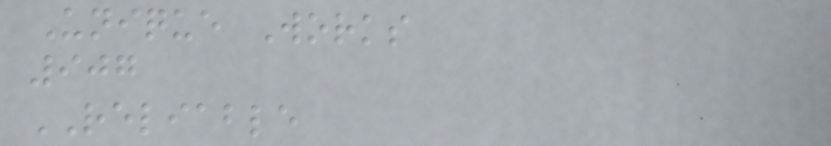Unique Works
907
RELIABLE
